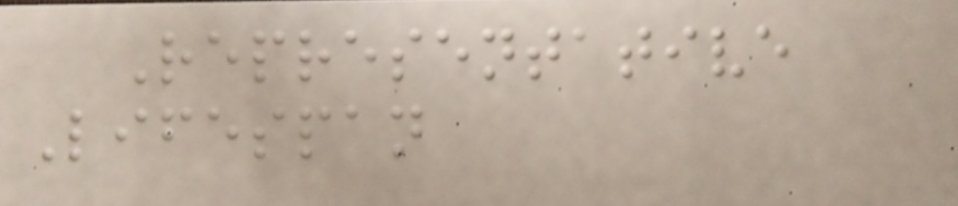Representative
Lifespan
